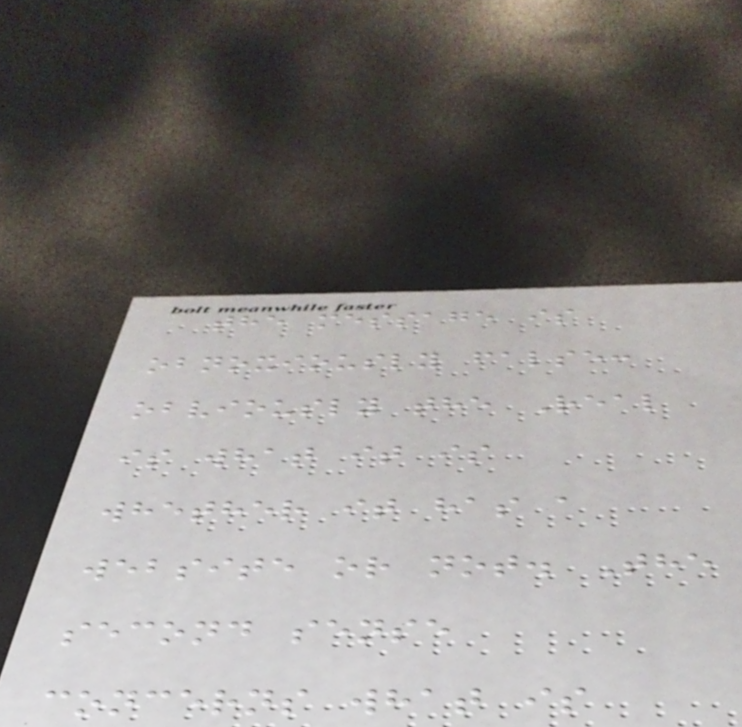the message is
obnoxiously false:
obviously the Real
is what it is
whether it has a
website or not. The
second sense
concerns what is
